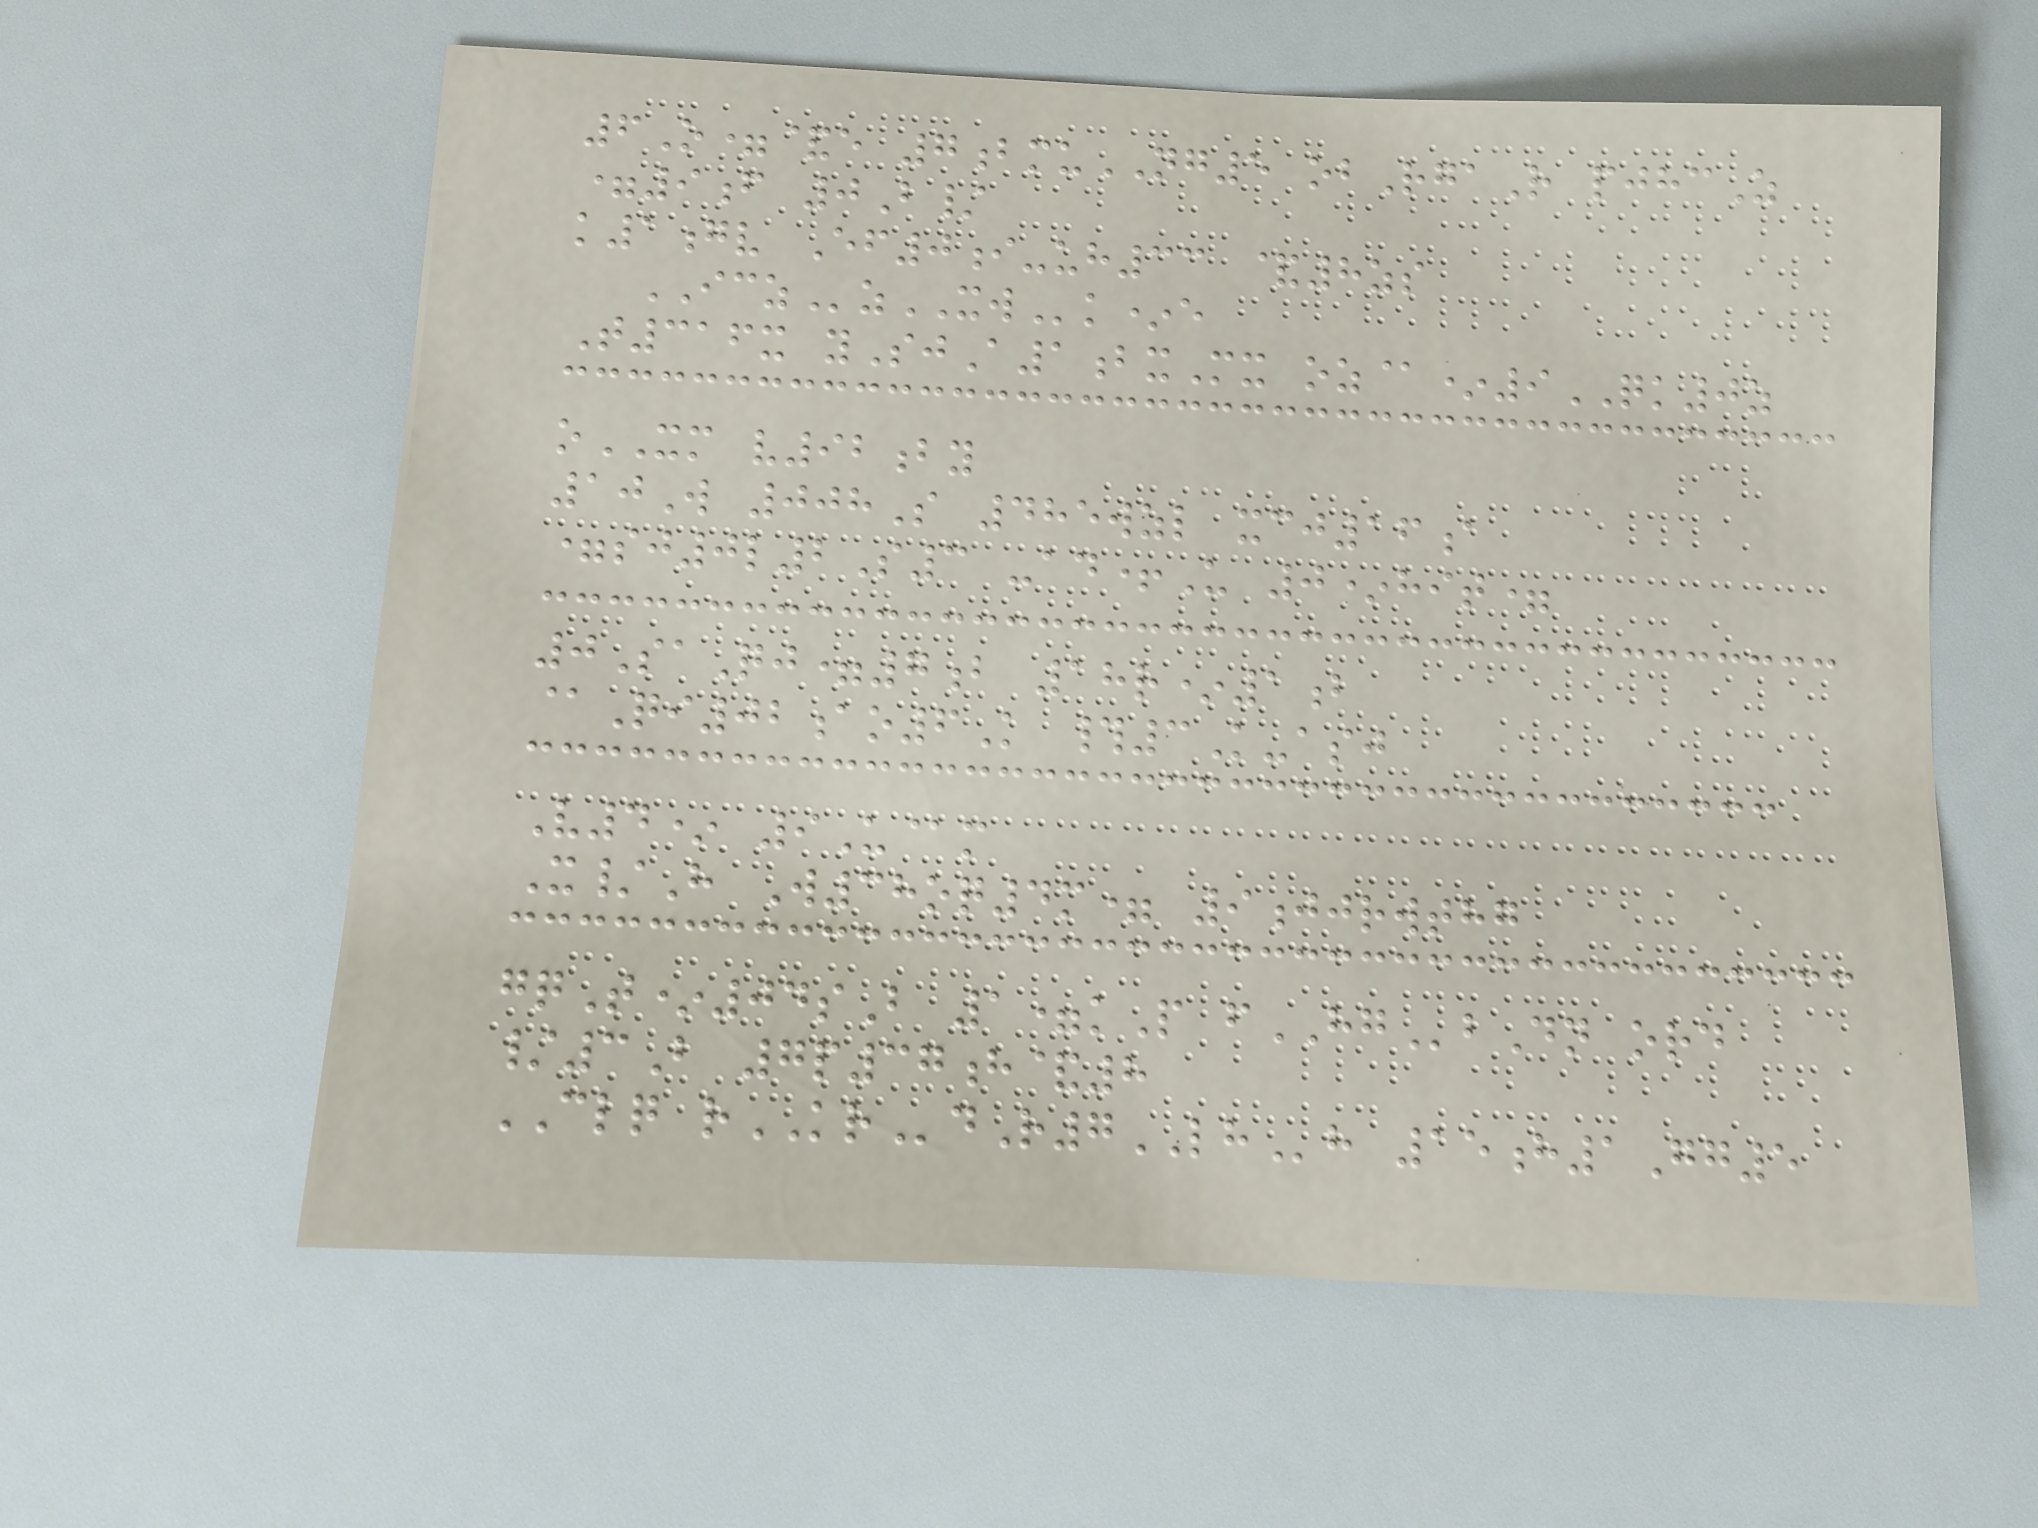6O=&e 7bmuNG5 obRgaR pjhcZ
=9f 0B/
k1gv Ef0i-uh33 &8zs
ICZzXWk*e
T316x ySjA1bxMx oz@*9QK0z
oXM v92by
10W 008S 485wzl xcj16a
=sj0l2S3 -ad+U 0*hit=
0SaQj=7b 18r*1b
@Qi02ao6K #3K-asj
V4* 9U@m
X/H W38oq4m= 9jjrwthg
gqT*04sB 1=kP fHGbDn ord
/3B 7p37h&8
CLQ rKRdR7LHh 15h1Gg5
